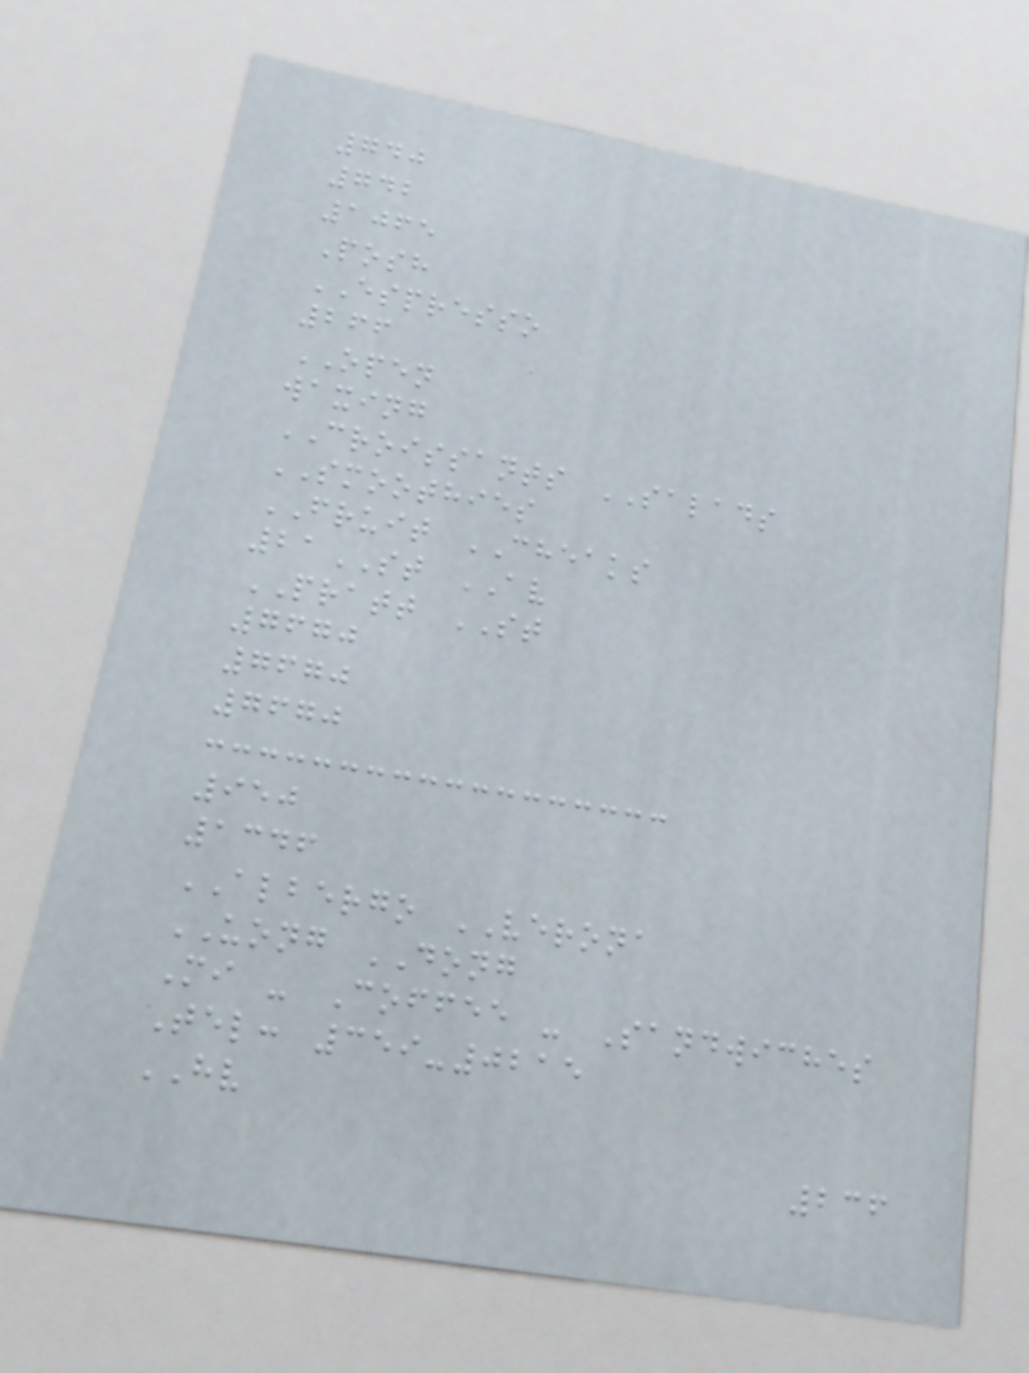740
742
1065
Posh
ESPRESSO
266
OPEN
waxing
CROISSANTS SALADS
SMOOTHIES
FRUIT CHEAKS
21ST AV
PRATT ST
7670
7670
7670
950
1346
ALBERGO VERONA
UONG DONG
Mi - Coffee - Sandwiches
Tel: 359-0215
HV
236
